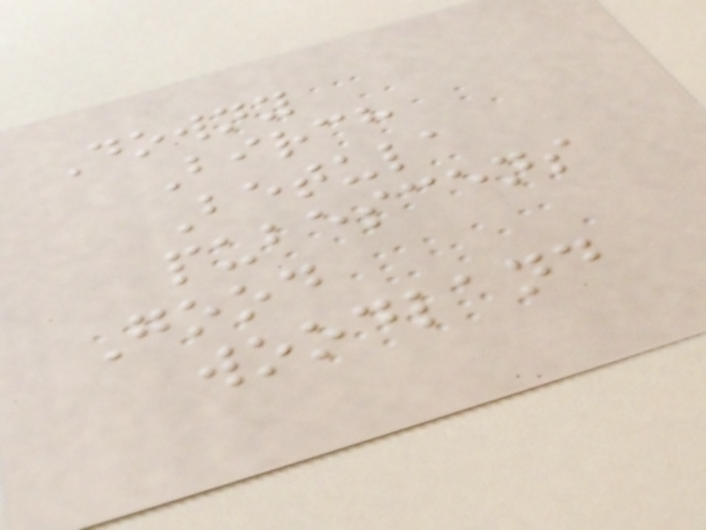Downy
Birch
Betula
pubescens
Good
woodland
